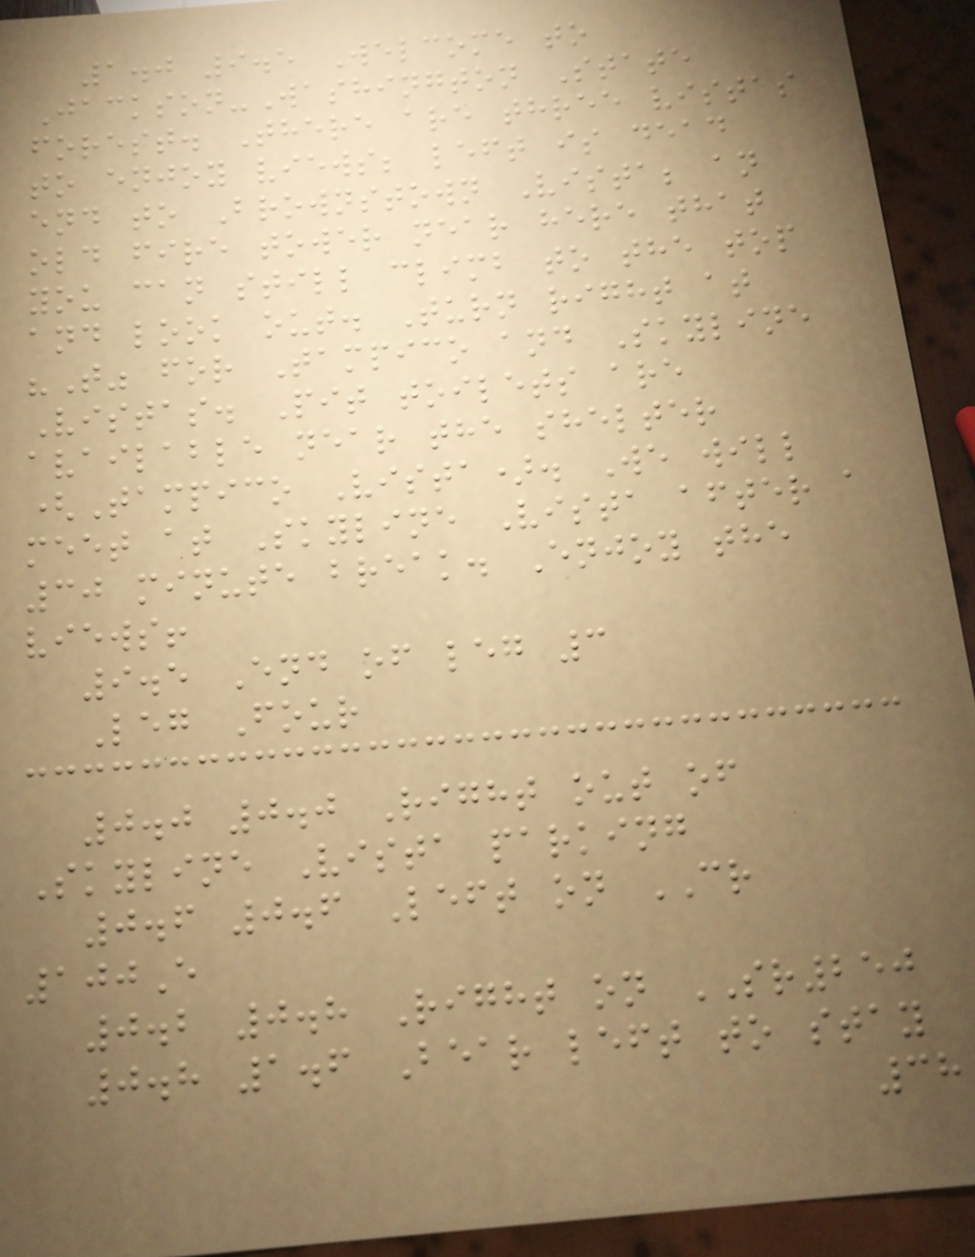1.0 9.5 Welcome to
Jackson-Washington State
forest. There are three vistas
to enjoy views; left is dead
end to Brownstown Vista; an
old fire tower near here that
you can still climb to the top
and look out. Turn right at
"T" for Tampico and Skyline
Vistas. Pit toilets are
available near the shelter
(Tampico Vista). We will
meet at Skyline Vista after a
30 minute break. Enjoy the
views!
9.5 End of leg 3
Leg Four
0.0 0.0 Right out of
Skyline Vista parking
0.6 0.6 Left on CR
100E
0.2 0.8 Right on SR250
0.8 1.6 Bear left to stay
38
